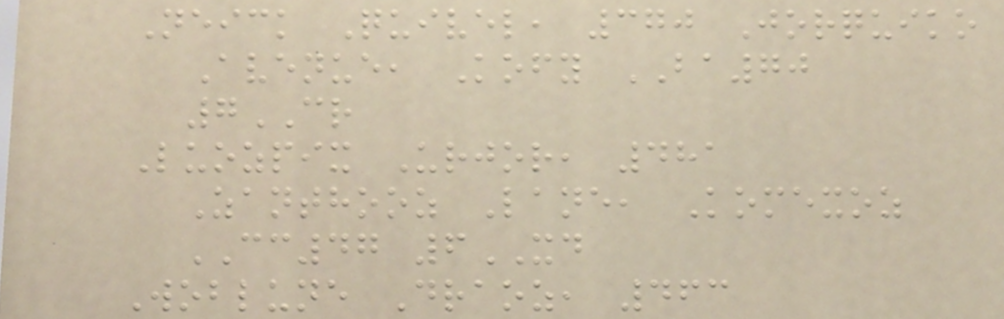Neick Quivel, 370 Jorquiko
Avenue, Kofy BA70
7CR
Luozpix Urjor, 481
Zanthooz Lane, Komexoz
CC47 6XD
Woblune Draoz, 463
